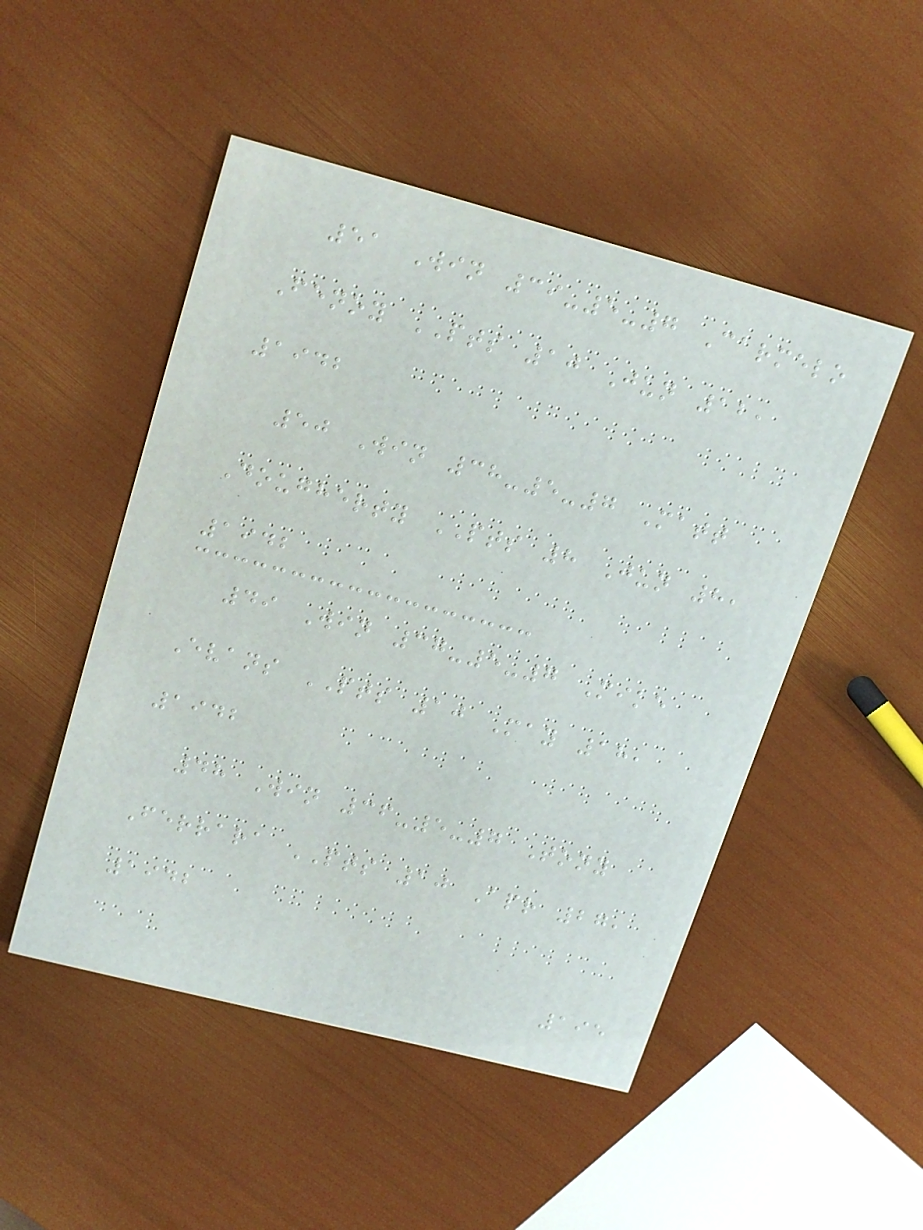51 Win 39-5-7 Carmelo
Fenoy PTS 10 Jun 12,
1942
50 Win 38-5-7 Matt
Dougherty PTS 8 Jun 8,
1942
49 Win 37-5-7 Mike
Evans PTS 10 May 18,
1942
48 Win 36-5-7 Tony
Ferrara PTS 10 Apr 27,
1942
195
